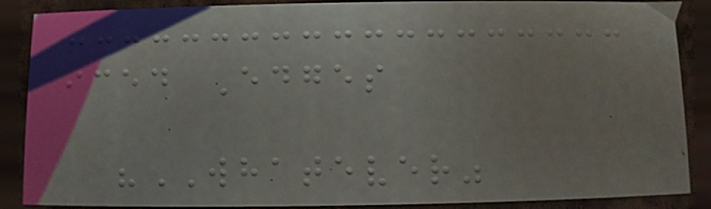iced Edges
"WHATEVER"
